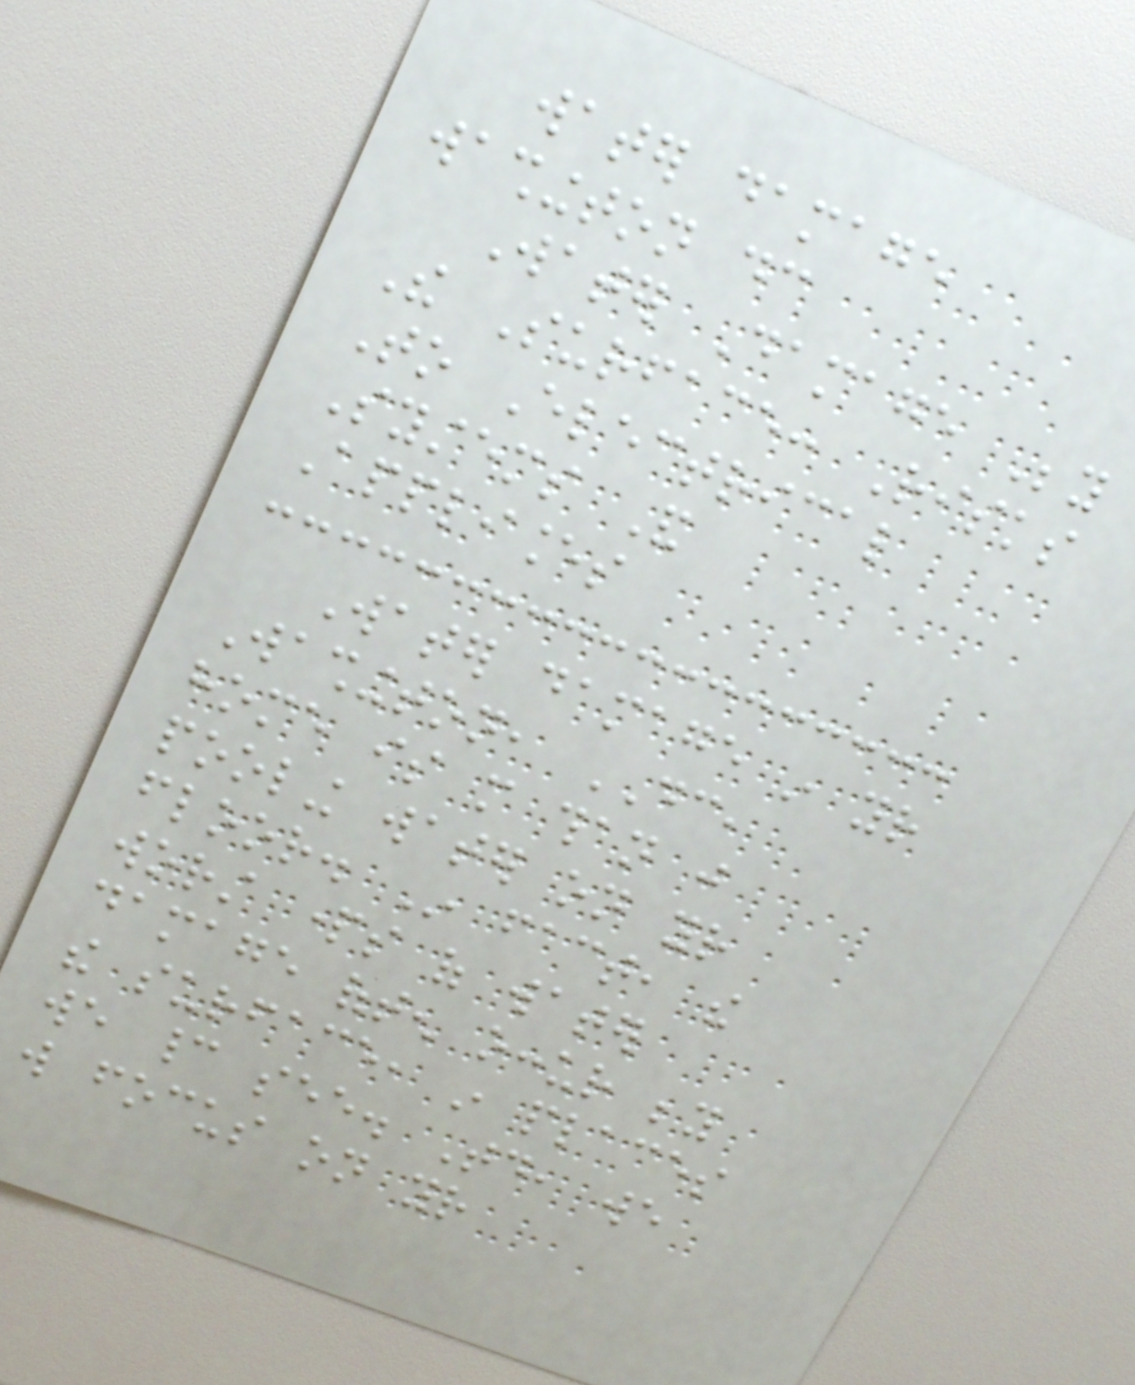water damage
washington dc
Water Damage Beyond
The Surface: Risks
To Electrical
Systems And
Appliances
Water damage in your
Washington, DC,
home is more than just
pooling water on your
floor. In fact, the
worst parts of water
damage often occur beyond
the surface, in places
we cannot see. Today, we
will focus on your
